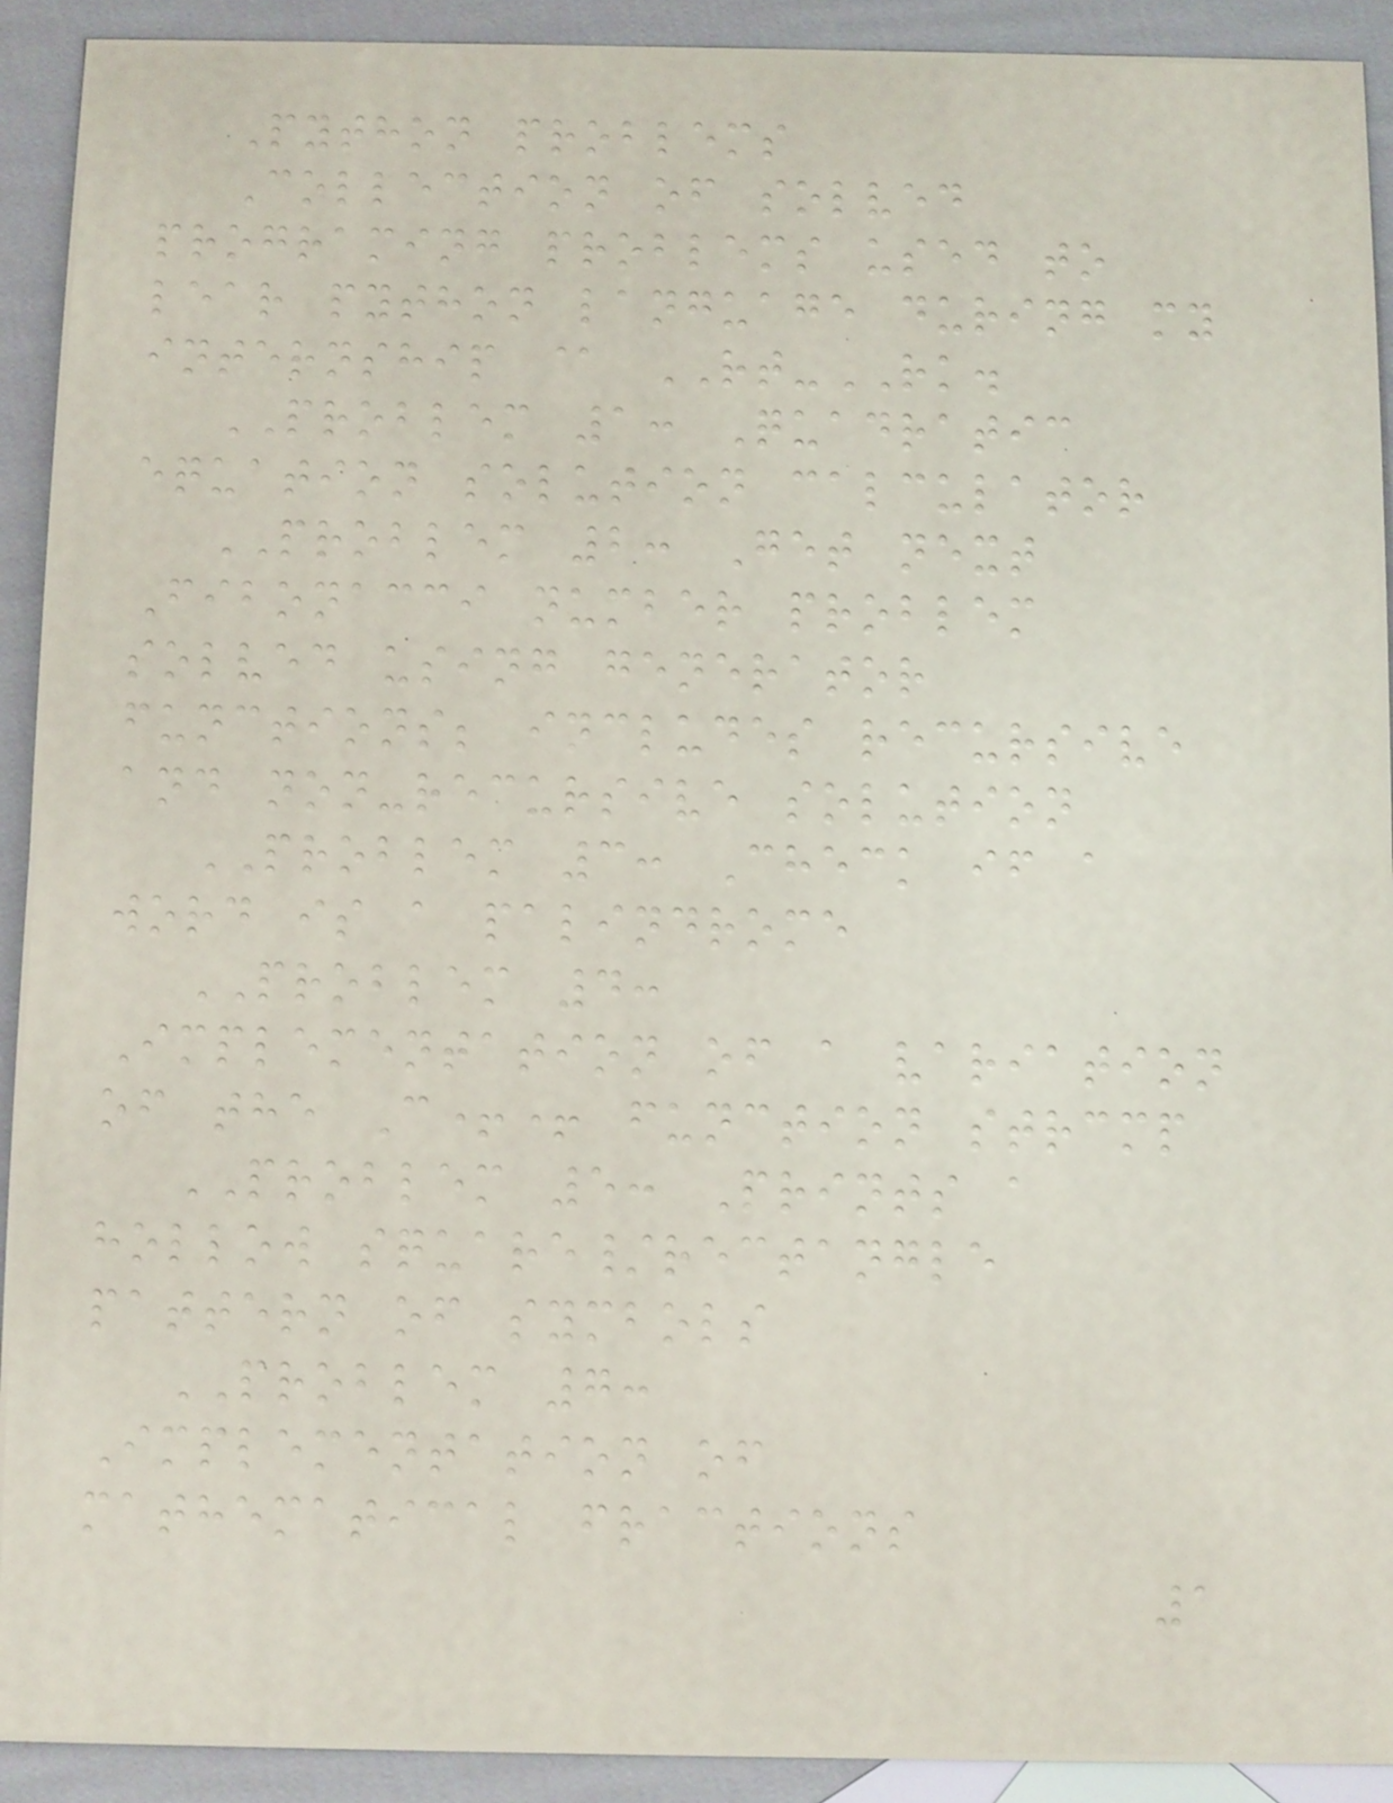Python problems
Collection of solved
programing problems used to
lear python language during my
internship @ RT-RK.
PROBLEM 1: Quadratic
equation solution calculator
PROBLEM 2: Get next
Fibonacci number problem
solved using generator
functions; includes recursive
and non-recursive solution
PROBLEM 3: Check if a
word is a palindrome
PROBLEM 4:
Implementation of a variation
of the C++ function strcmp
PROBLEM 5: Prints a
hollow square/rectangle
pattern of symbols
PROBLEM 7:
Implementation of
mathematical fractions
1
